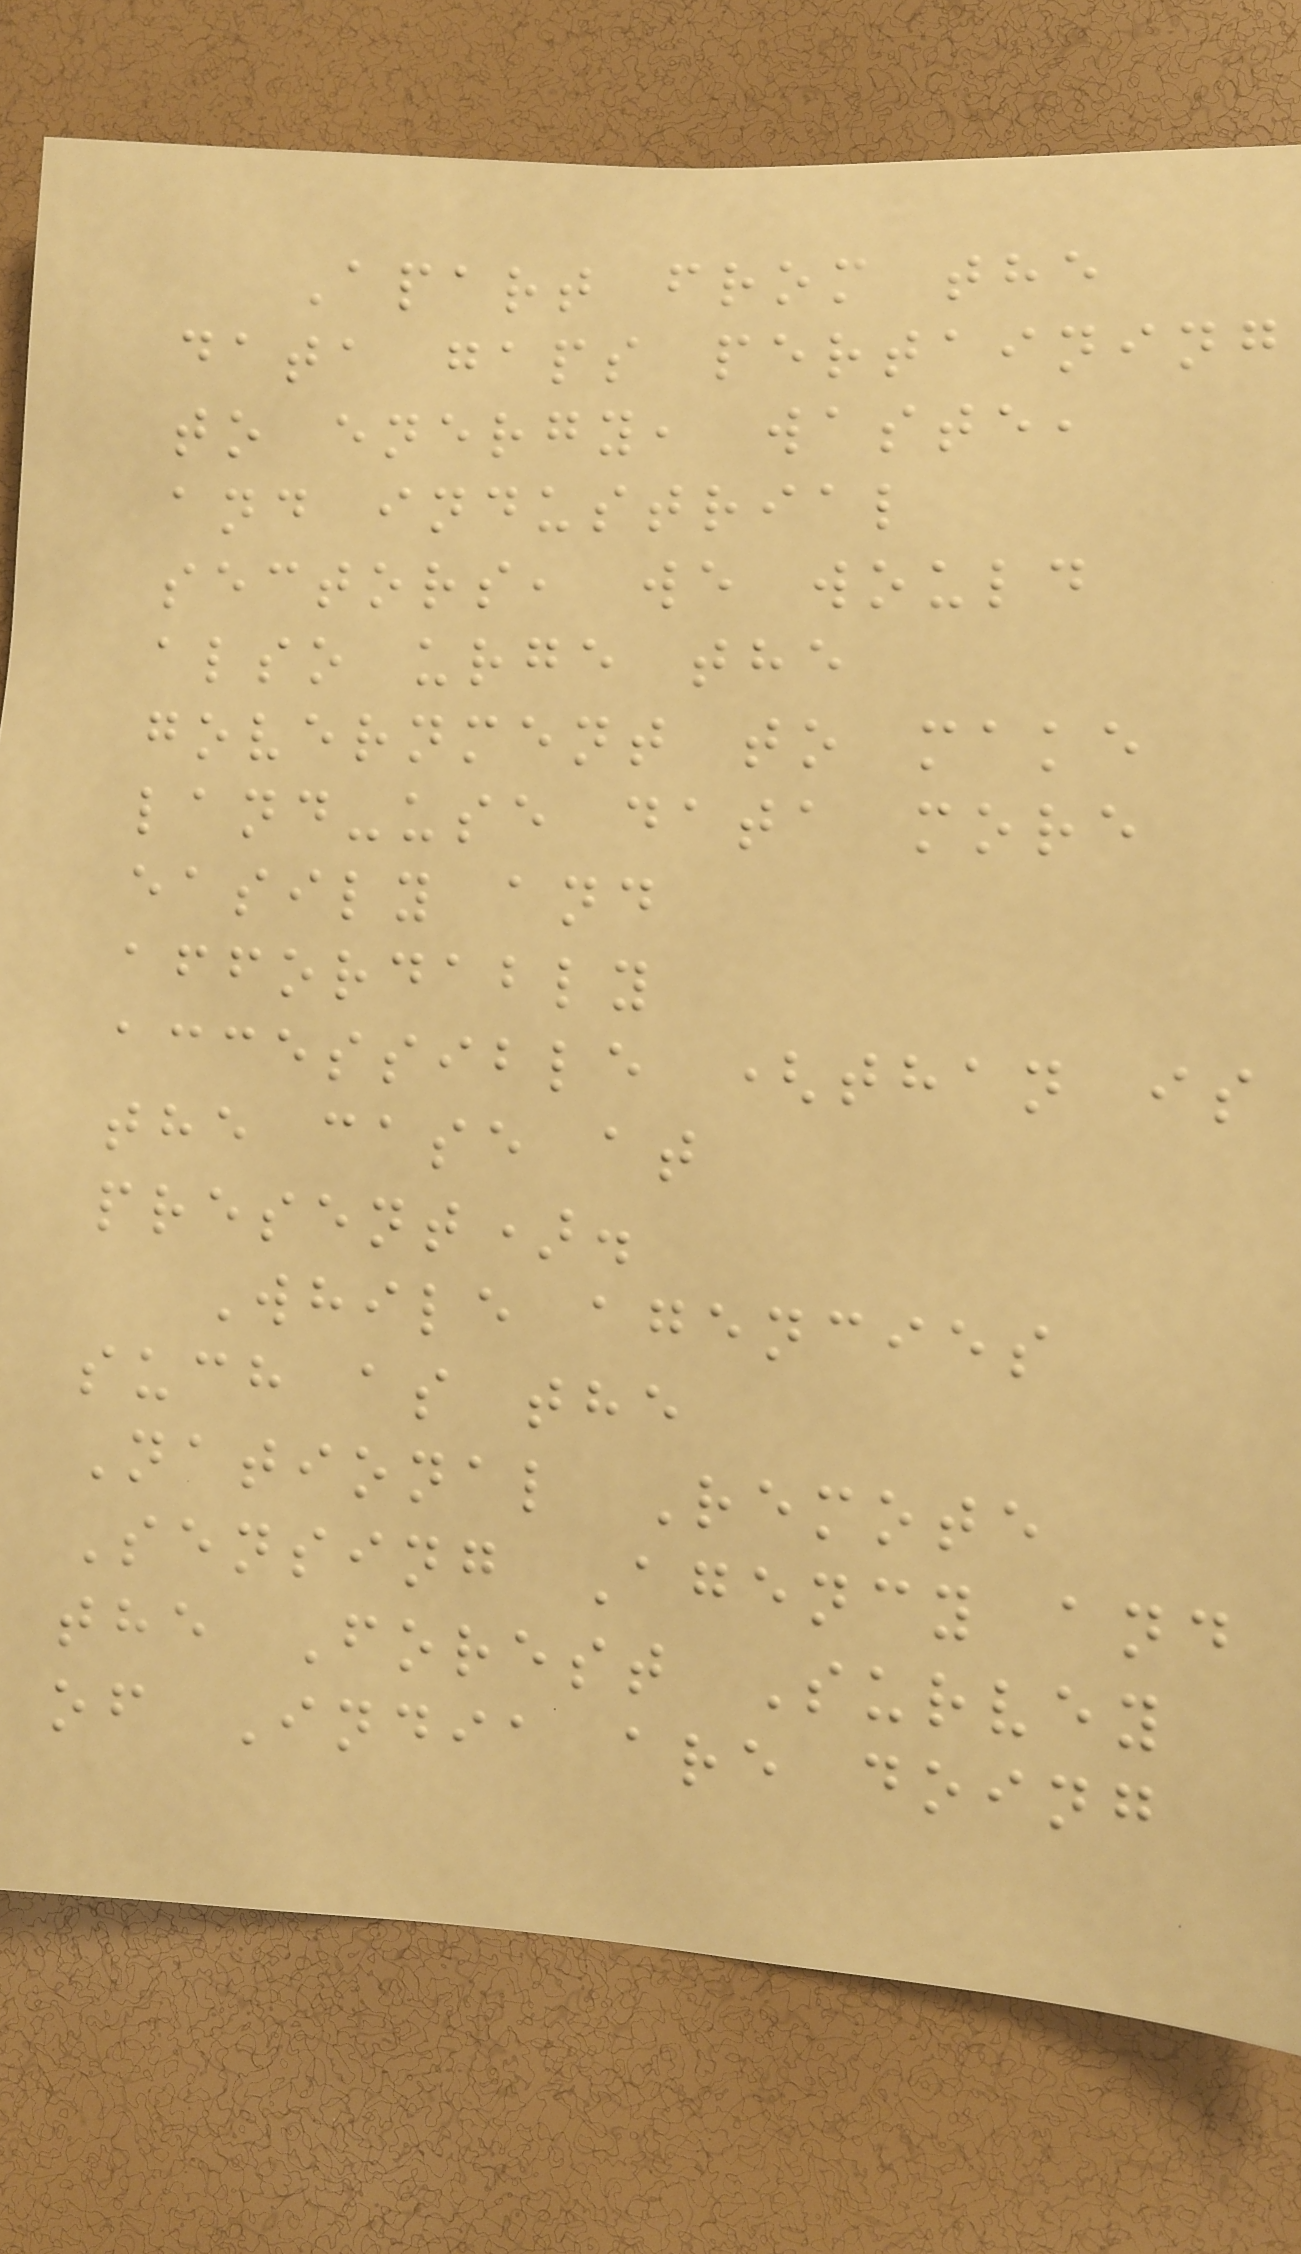Apart from the
data gaps pertaining
to energy, waste,
and industrial
sectors, we would
also urge the
government to make
land-use data more
easily and
affordably
accessible (than is
the case at
present).
While agencies
such as the
National Remote
Sensing Agency and
the Forest Survey
of India are doing
